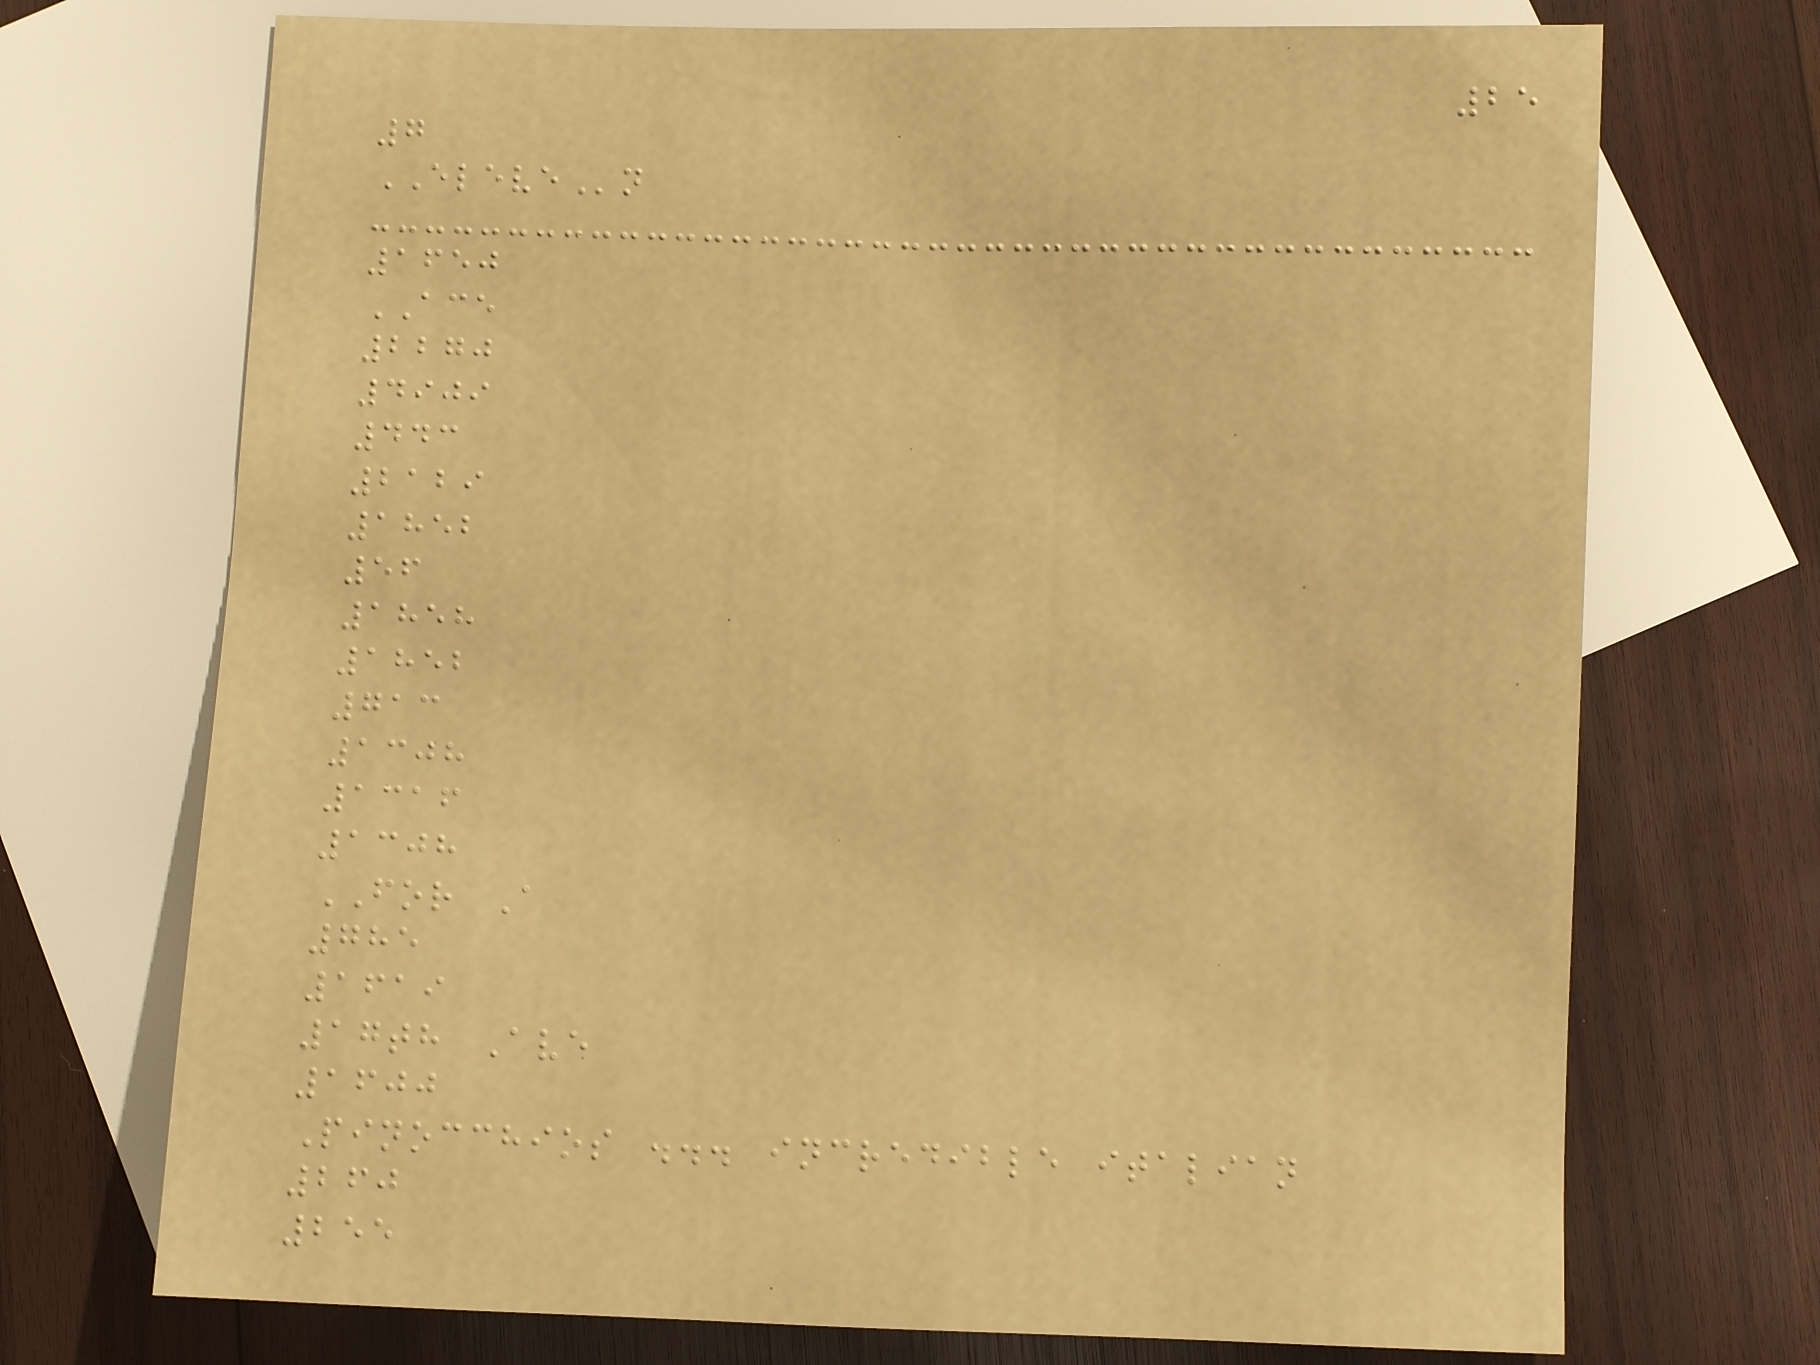25
7
ELEVEn
1650
ACE
2270
4909
443
2129
1852
56
1858
1852
713
1308
1316
1308
FOR A
785
1619
17th Ave
1600
Pinocchios ... incredible italian
260
255
